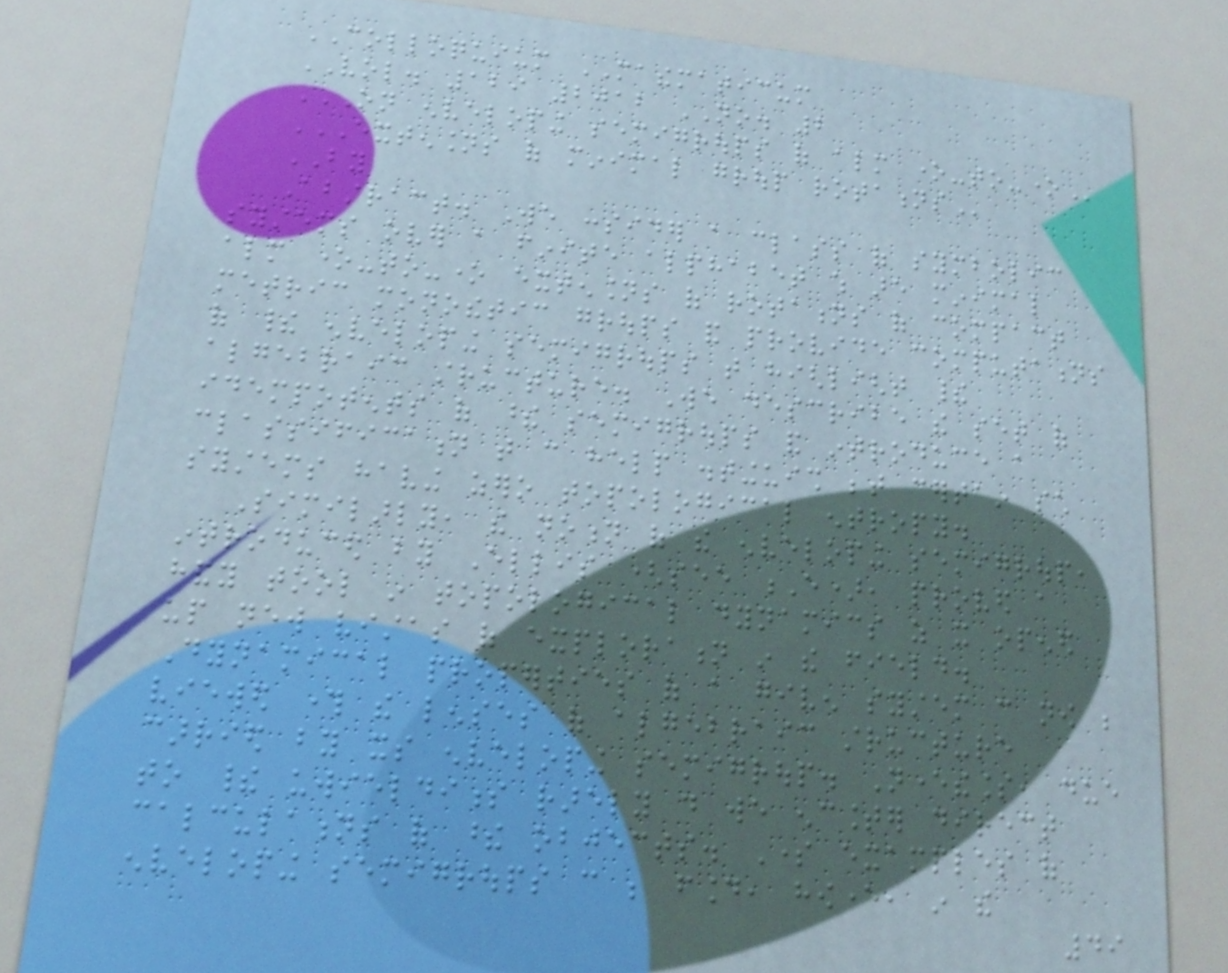COLLOQUIUM MATHEMATICUM
VOL. 129 2012 NO. 2
ON ENVELOPING SEMIGROUPS OF ALMOST ONE-TO-ONE
EXTENSIONS OF MINIMAL GROUP ROTATIONS
BY
Abstract. We consider a class of symbolic
systems over a finite alphabet which are minimal
almost one-to-one extensions of rotations of compact
metric monothetic groups and provide computations
of their enveloping semigroups that highlight their
algebraic structure. We describe the set of
idempotents of these semigroups and introduce a
classification that can help distinguish between certain such
systems having zero topological entropy.
Similarly, the notion of the enveloping semigroup,
introduced by Ellis (see E), proved a
handy tool in topological dynamics as it opened
up new vistas of exploration in the field.
Dynamical properties of a given system can now be
viewed through the lenses of algebraic structure
carried by its enveloping semigroup. Nevertheless, due
to their uwieldiness rarely do we encounter direct
calculations of these objects. Some examples of
enveloping semigroups can be found, however, in the
49
